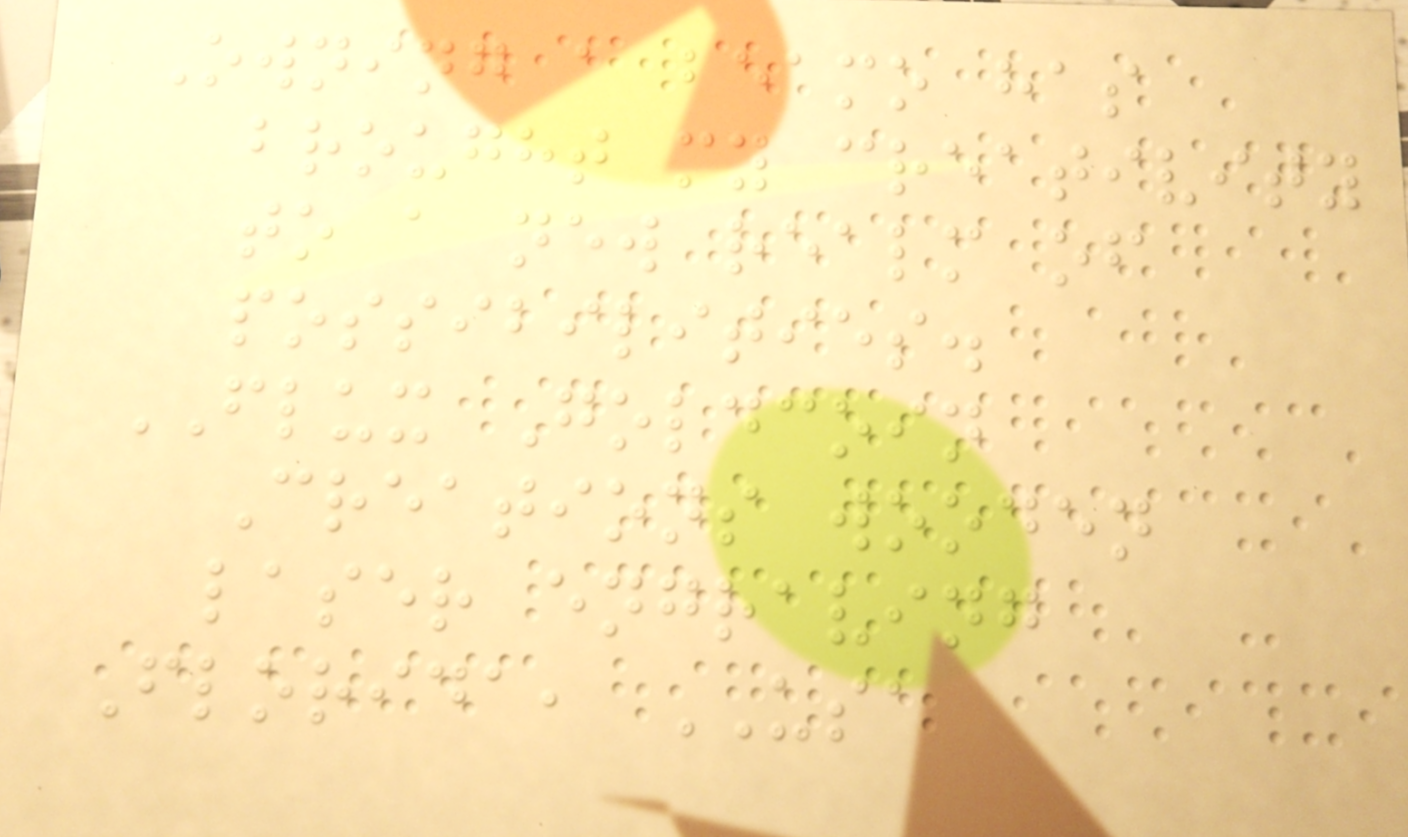Owning a beamo has
brought my creativity
to a new realm of
possibilities.
FLUX Goldcoin
Creations wooden
laser engraving
Florida, USA
